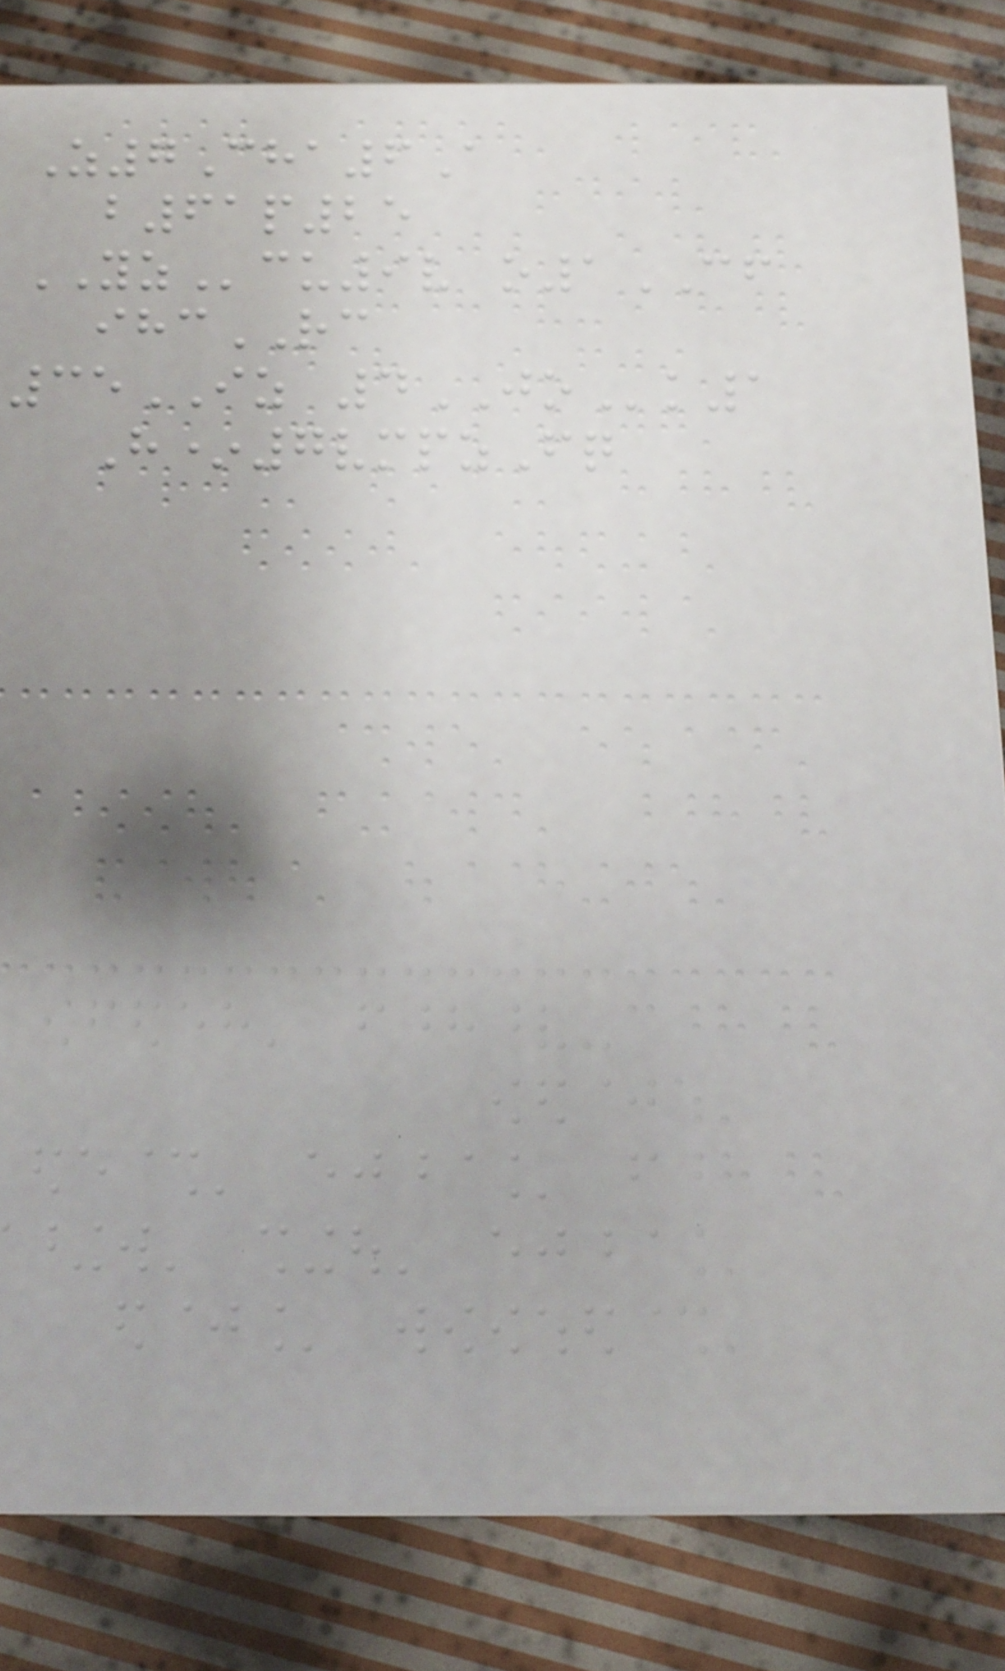Z7Cha6A
b61p25
YZcu9v o1CF
ihcRC
35IZ 4JOk1
H*7vmpzFq
